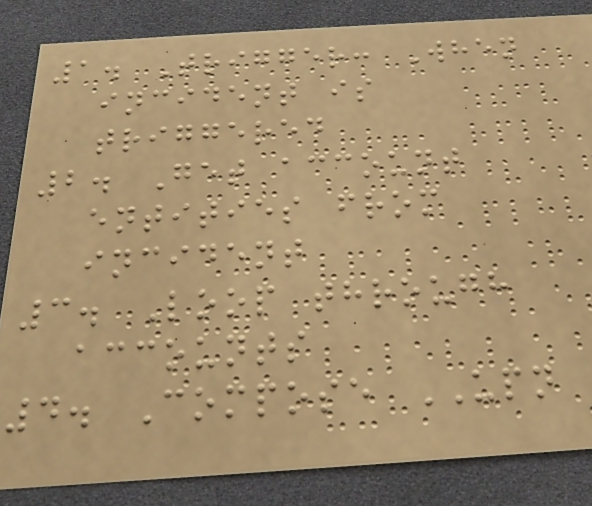1. Trigger: When
incident is
triggered
2. Get account
entities from
incident
3. Loop through
accounts
4. Compose UPN
